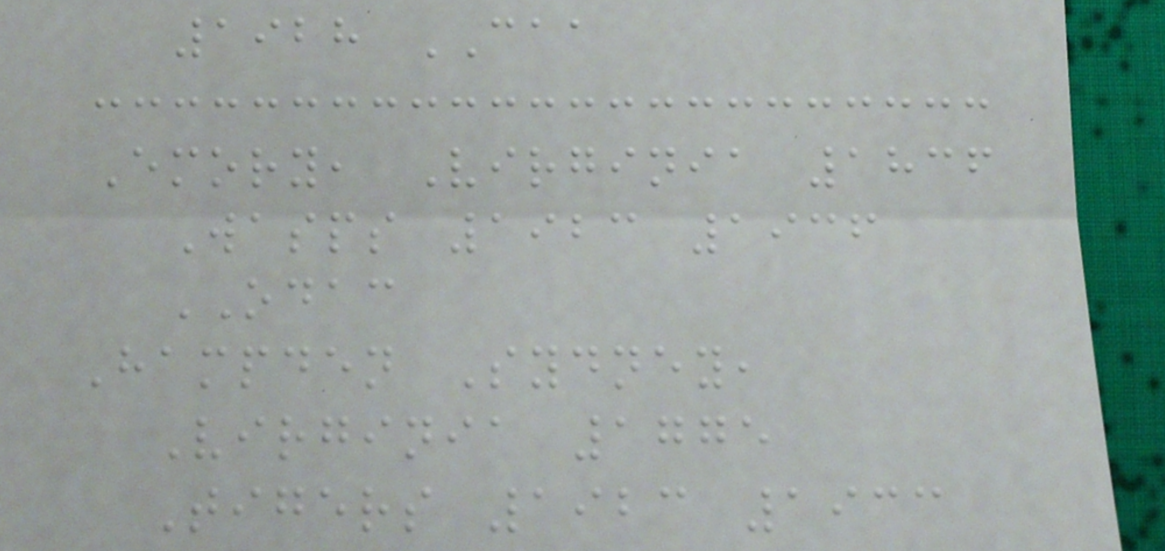1928 CAA
Emory, Virginia 1836
Wasps 1923 1936
ODAC
Hampden Sydney,
Virginia 1775
Tigers 1923 1933
